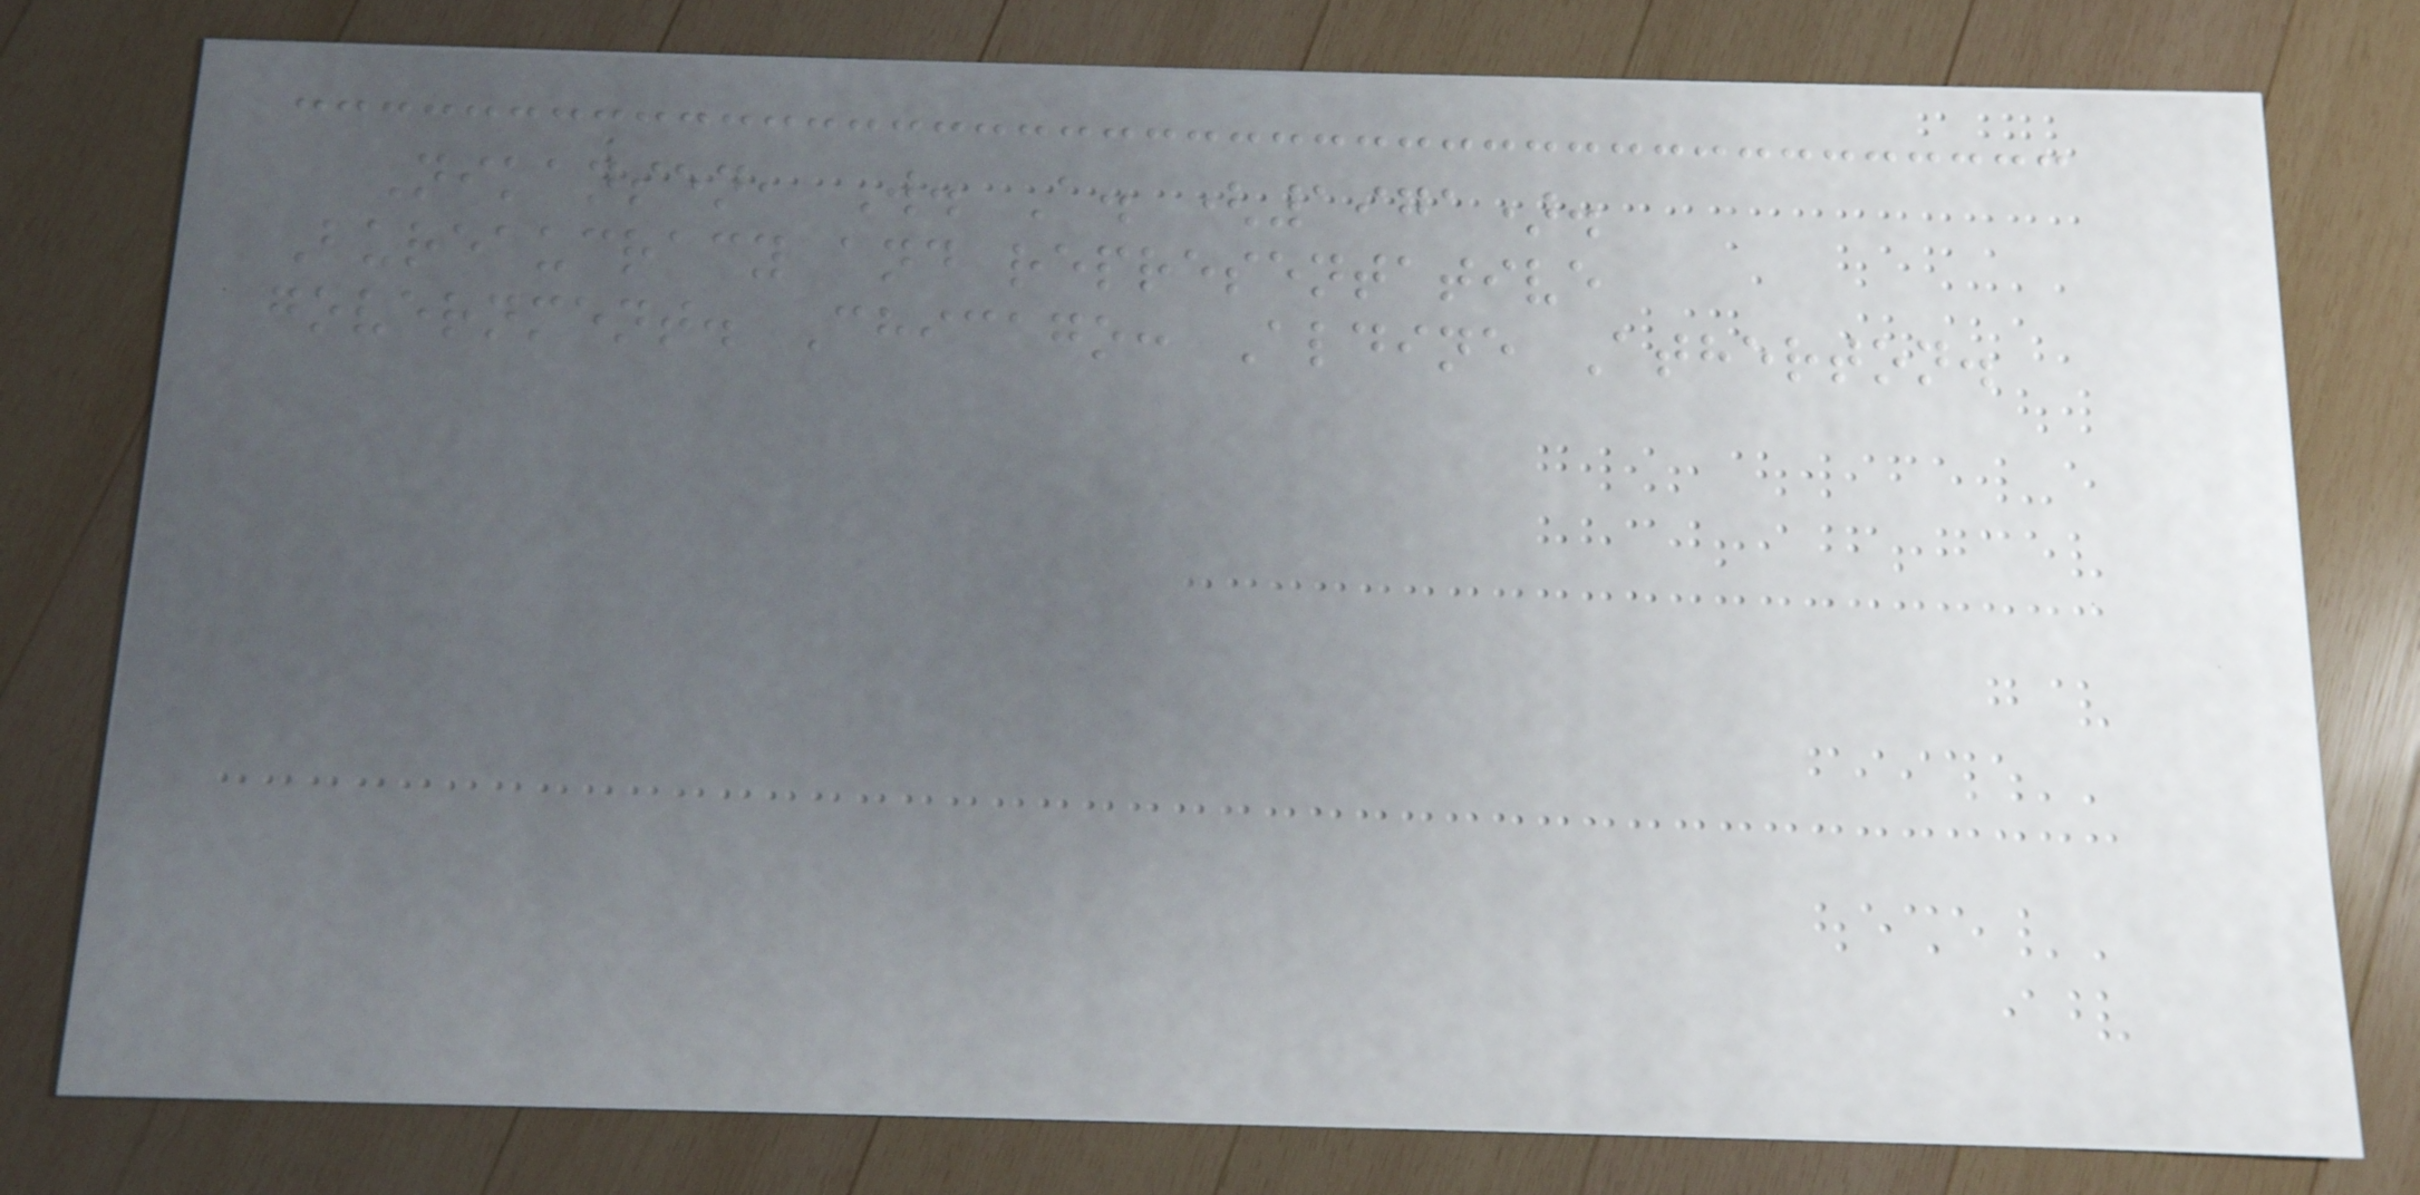Nikansen, W. A. (1971).
Bureaucracy and representative
government. Chicago: Aldine Atherton.
